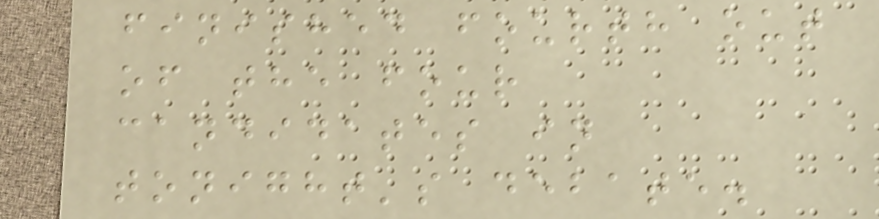finished fourth out
of the four
candidates in
tonight's debate.
